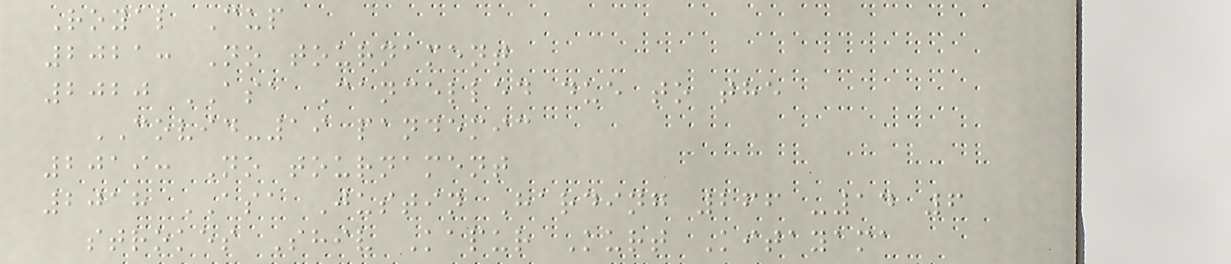Royal Cup
2021: No tournament
2020 ASA Cancelled due to the
COVID-19 pandemic
2019: No tournament
2018 ASA Justin Harding 266 -14 6
strokes Shiv Kapur Kurt Kitayama
